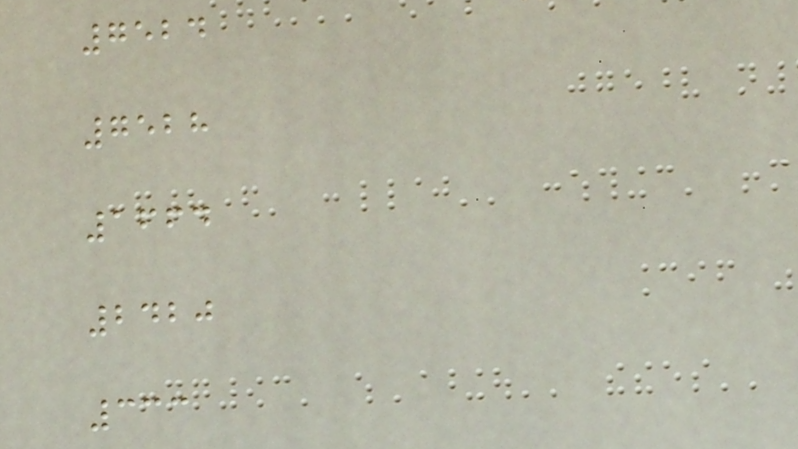7524
7528
1664
2420
333
